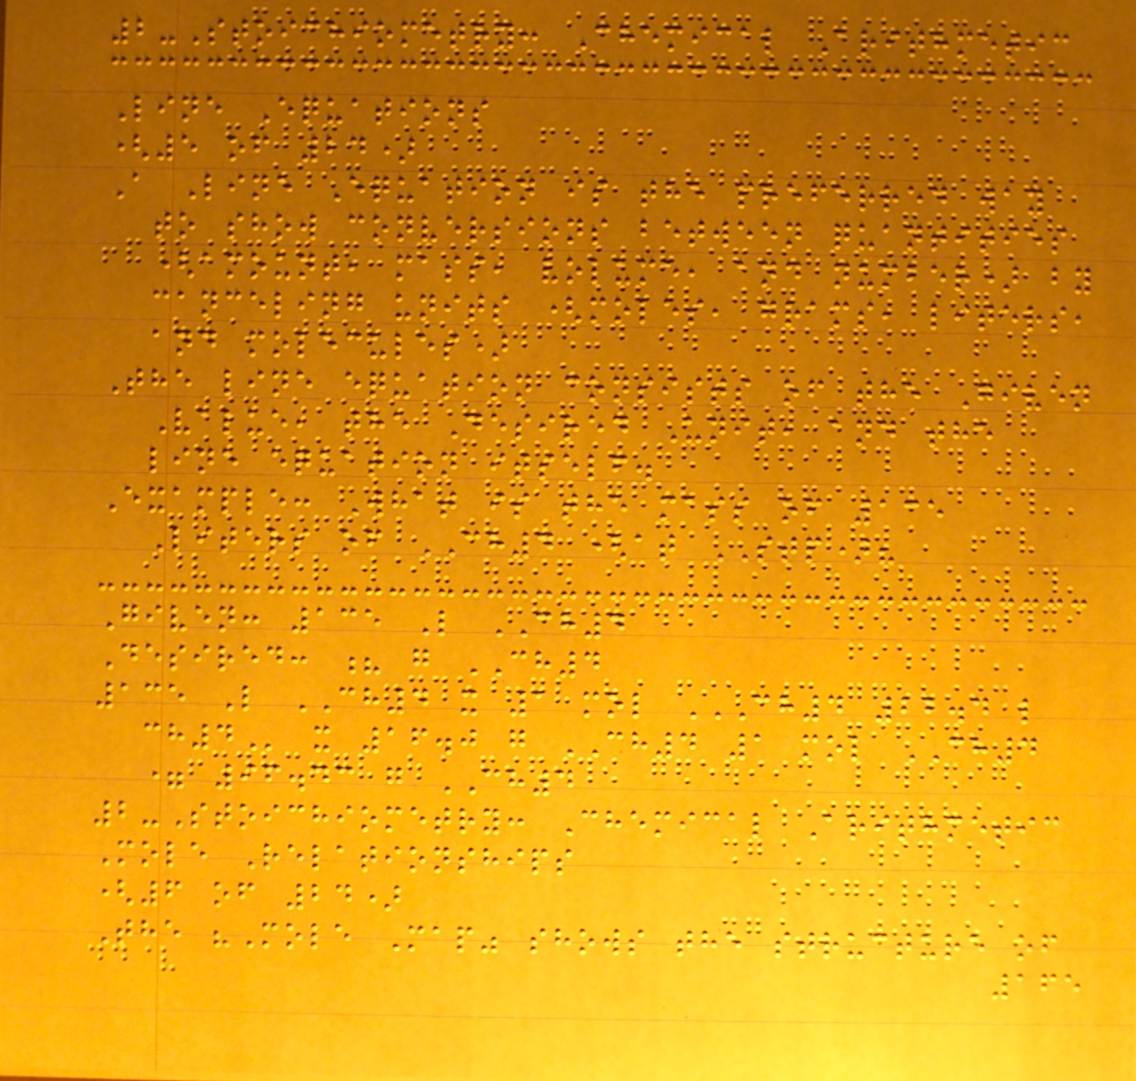2-Stoichiometry: Chemical Arithmetic
Line Equations
(5 of 24)
A Line Equation is the preferred way
to show conversions between quantities
(amount, mass, volume, and number) by
canceling units (moles, grams, liters,
and molecules)
The line equation consists of the Given
Value, the Desired Unit, and the
line equation itself.
Example: What is the mass of 135
Liters of CH4 (at STP)?
Given: 135 L CH4
Desired: ? g CH4
135 L CH4 x 1 mol CH4 22.4 L
CH4 x 16.0 g CH4 1 mol CH4
= 96.43 g CH4
2-Stoichiometry: Chemical Arithmetic
Mole Relationships
(6 of 24)
The "Mole Map" shows the structure of
165
